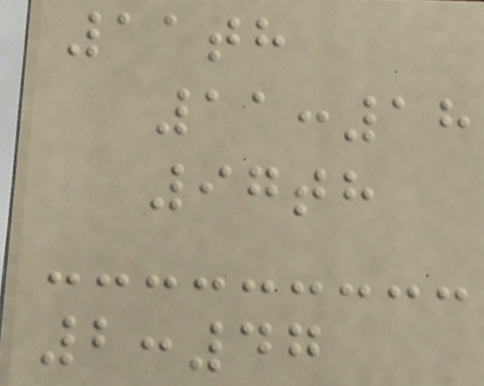11th
11:18
97th
2:47
